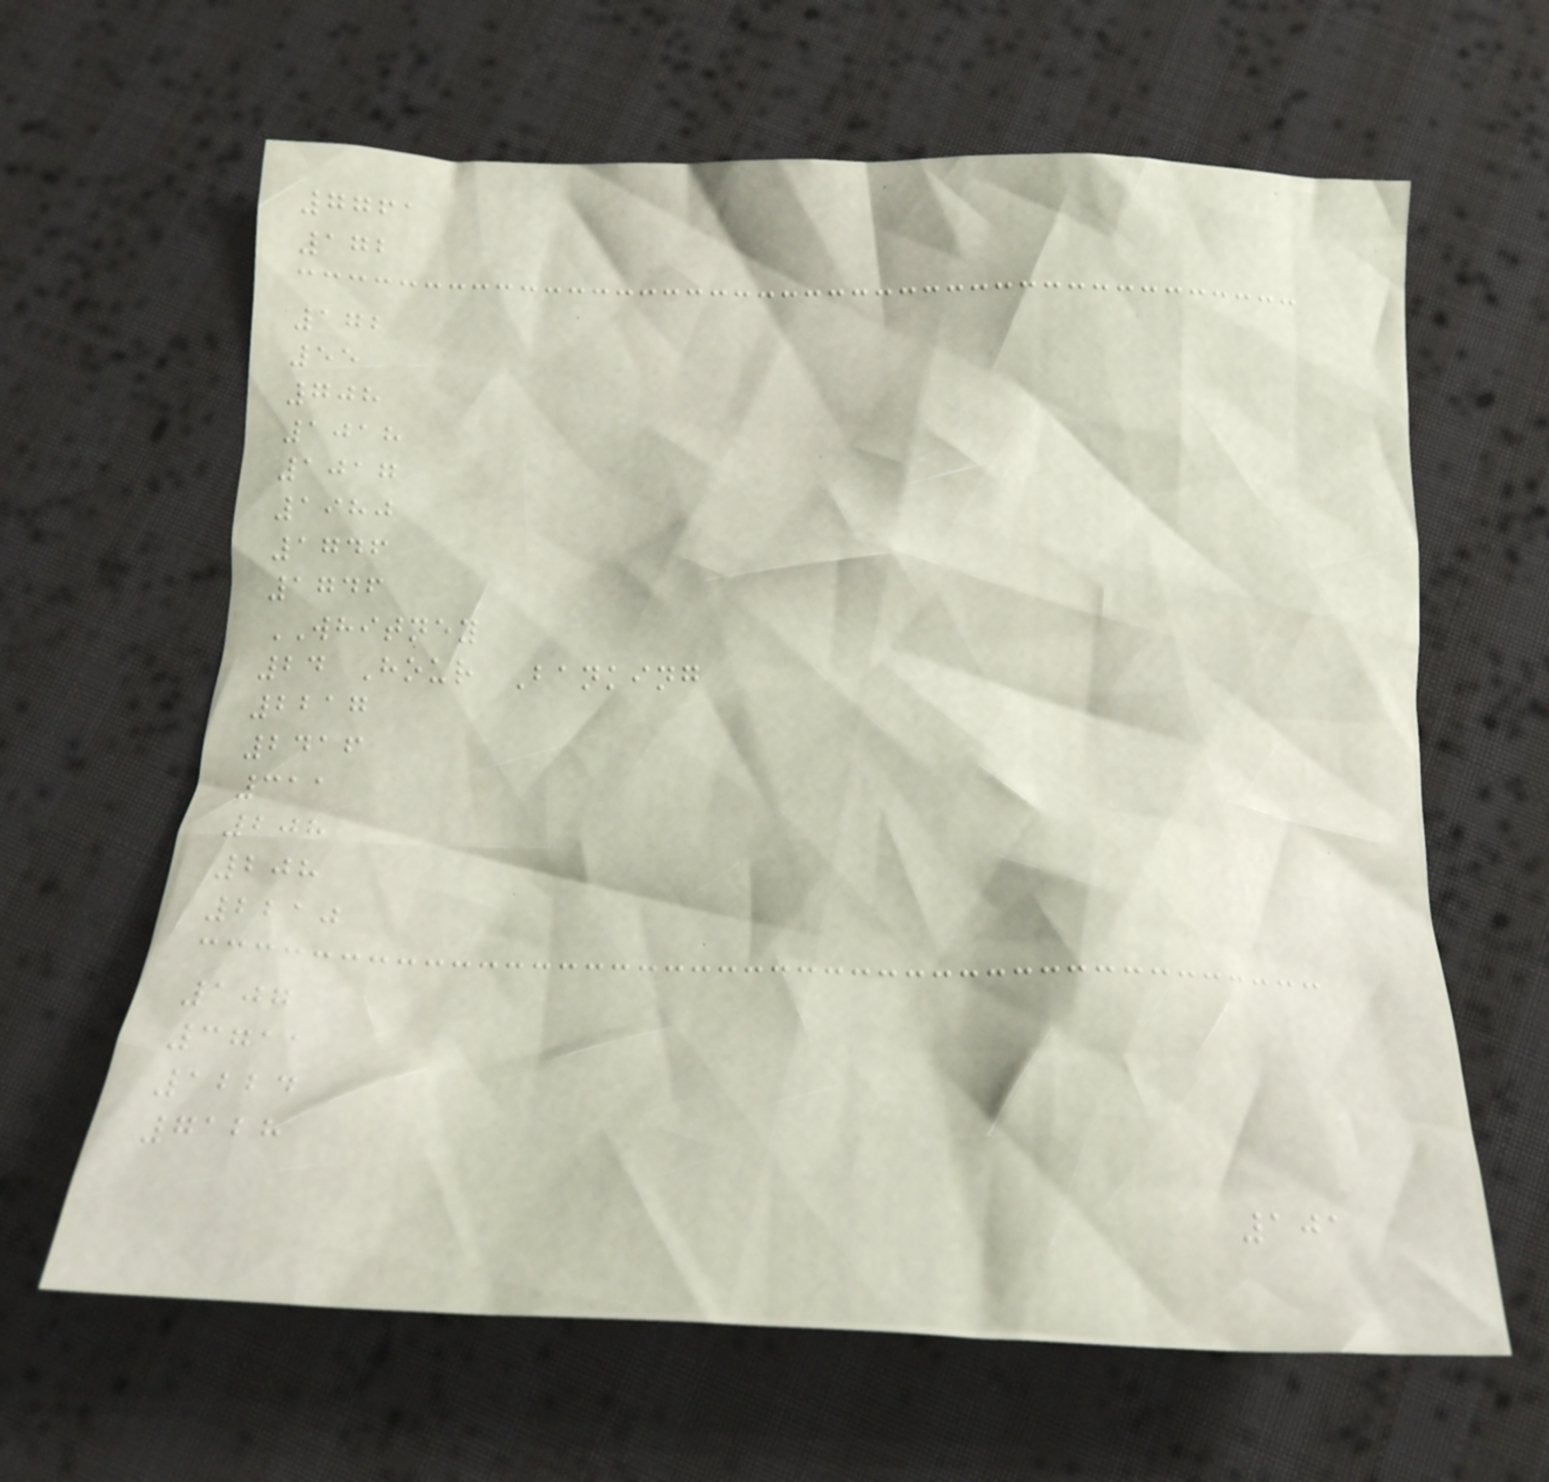7761
172
172
55
708
1018
1017
1980
1746
1746
WHITNEY
24 Hour Banking
2217
2416
311
208
208
2210
107
3711
1224
7128
101
